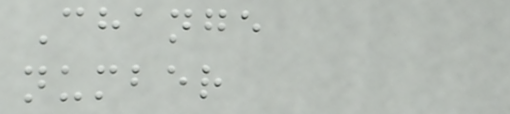Change
number
